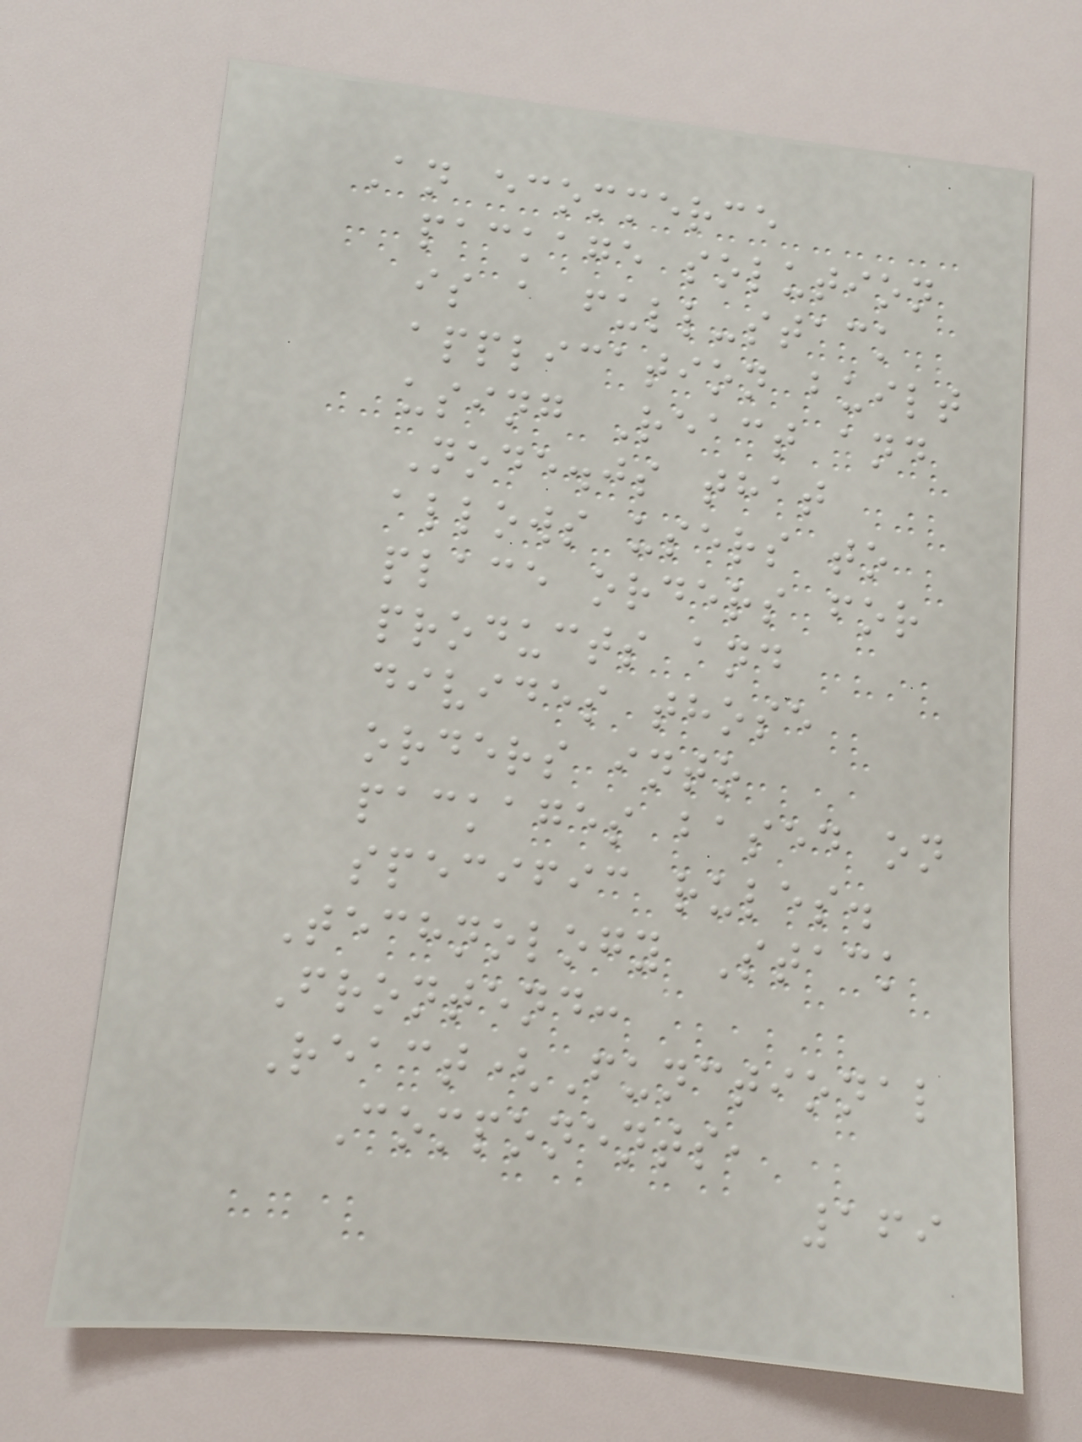An ecommerce
package solution
is a full-stack
application built
using React and
Node.js that
allows users to
place orders for
products and
divides those
orders into
packages based on
specific rules.
Technology Stack
Frontend:
React(Functional
Components,
169
